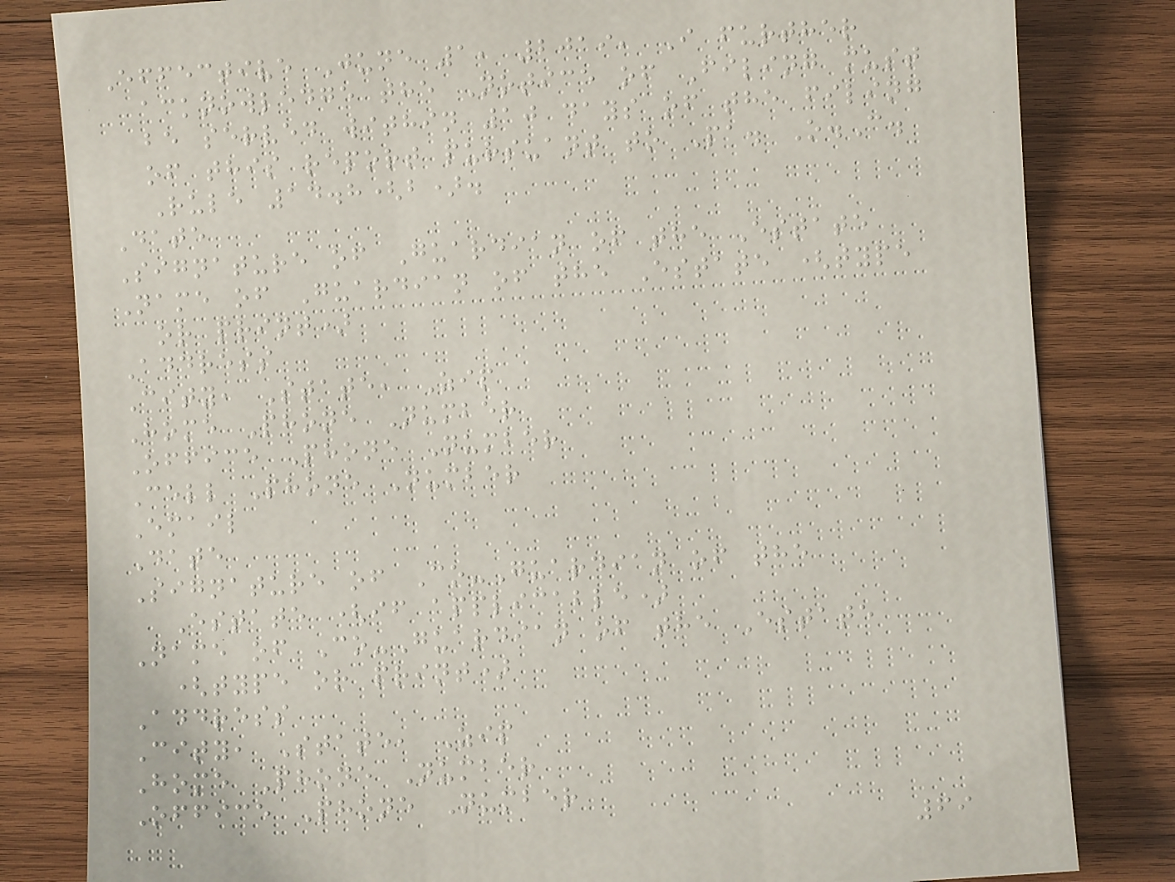Effective June 1, 2019, I further
acknowledge the Notice of Filing must
be served within 10 days of the filing
of this report pursuant to Pa. O.C.
Rule 14.8(b).
Date
Signature of Guardian of the Estate
Name of Guardian of the Estate (type
or print)
Address
City, State, Zip
Home Phone Number
Office Phone Number
Cell Phone Number
Email
Date
Signature of Co-Guardian of the
Estate (if applicable)
Name of Co-Guardian of the Estate
(type or print)
Address
City, State, Zip
Home Phone Number
Office Phone Number
69
